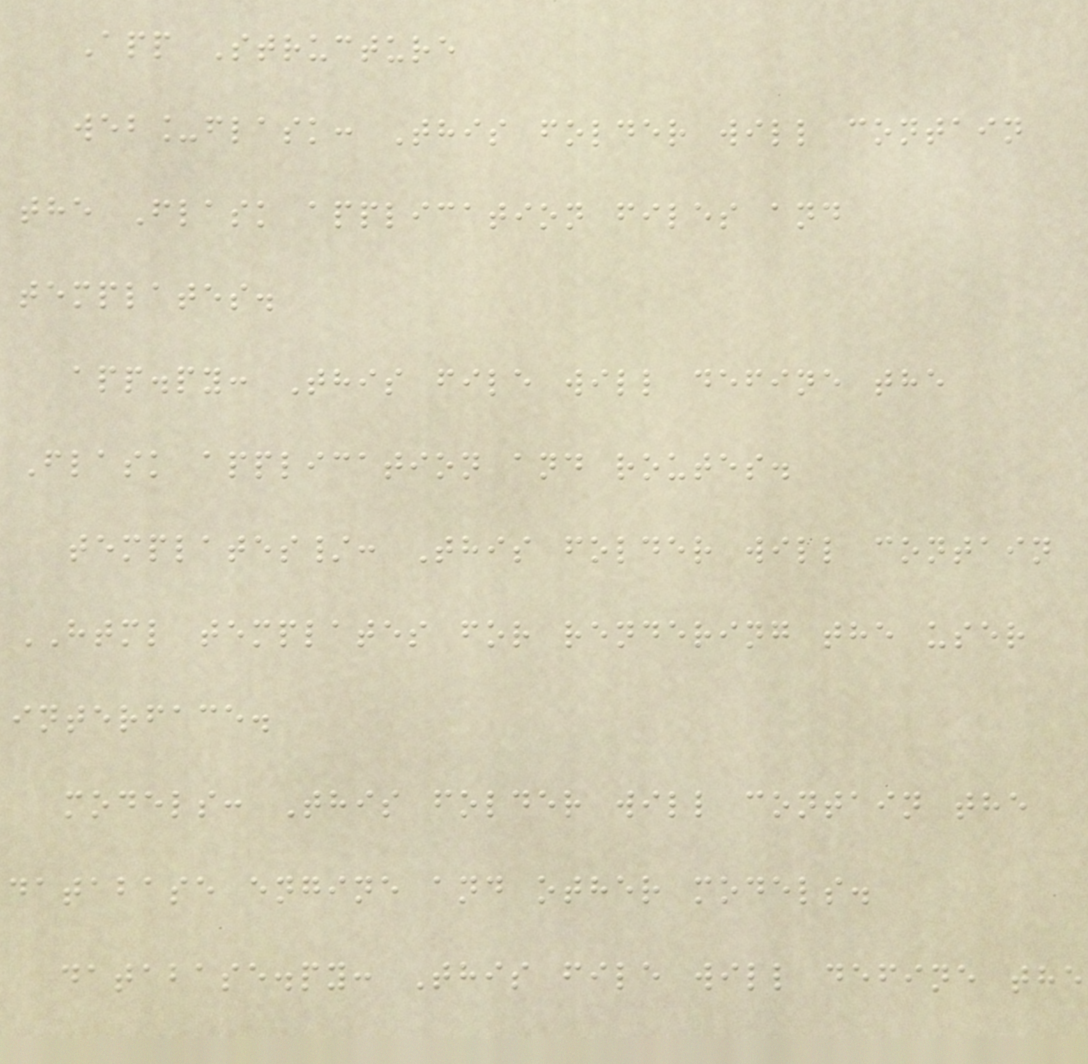App Structure
web_flask: This folder will contain
the Flask application files and
templates.
app.py: This file will define the
Flask application and routes.
templates/: This folder will contain
HTML templates for rendering the user
interface.
models: This folder will contain the
database engine and other models.
database.py: This file will define the
